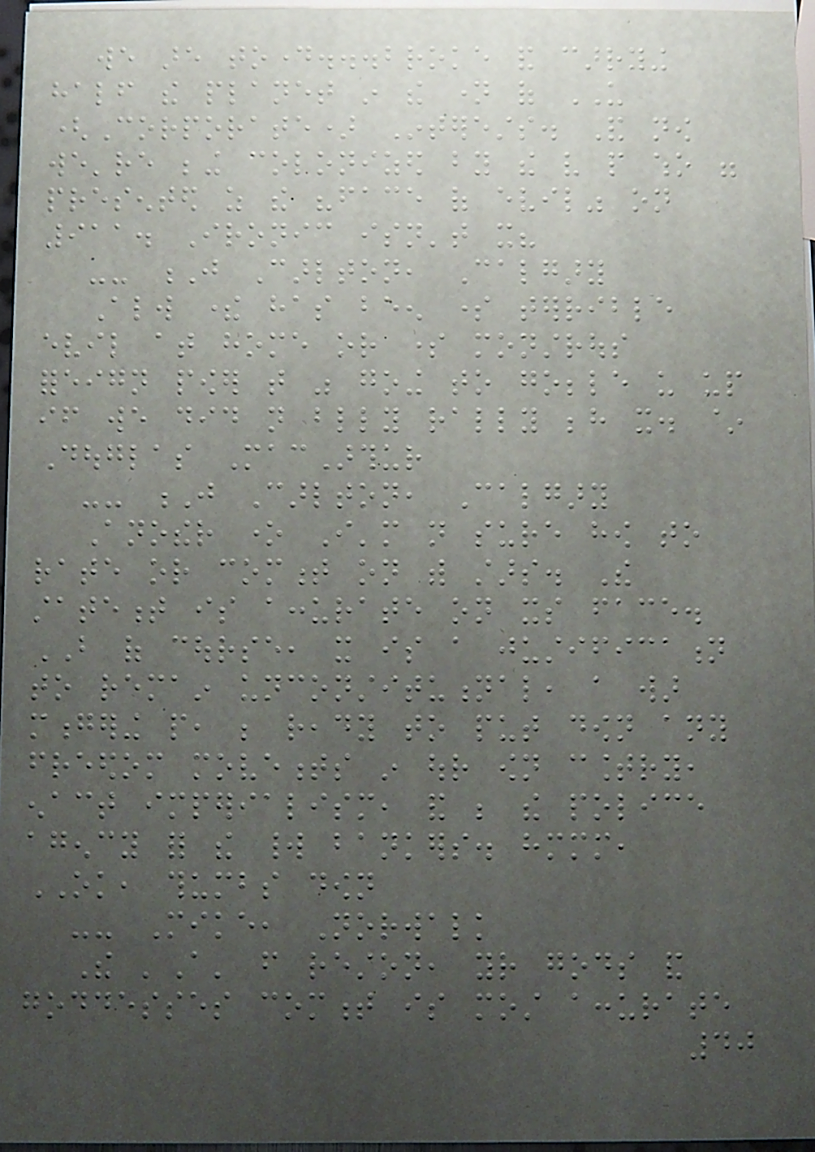we are today...broke and carrying
half the planet in the name of US
(Corporate) Interests. And now
we're being colonized by the very people who were
presented as the "face of evil" on
911. Ironic isn't it?
-- J Carlton, Calgary
Always there has been some terrible
evil at home or some monstrous
foreign power that was going to gobble us up
if we did not blindly rally behind it. ~
Douglas MacArthur
-- J Carlton, Calgary
Another one I'm not sure how to
rate or comment on with stars. The
statement is accurate on its face.
BUT of course, it is a justification
to remain unconstitutional, a war
mongering people, be ready to put down any
freedom movements in our own country,
enact imperialism, and be the police
agency for the world bankers. hmmm,
OK, thumbs down
-- Mike, Norwalk
The 'A' from reston, your gods and
goddesses comment is most accurate
40
